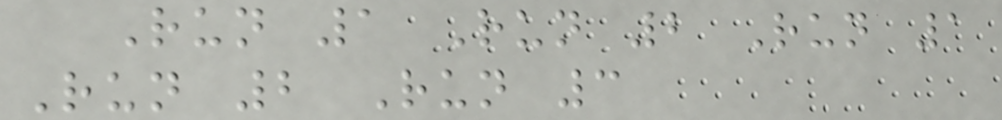Run 1 Run 2 Run 1
Run 2 Run 3
